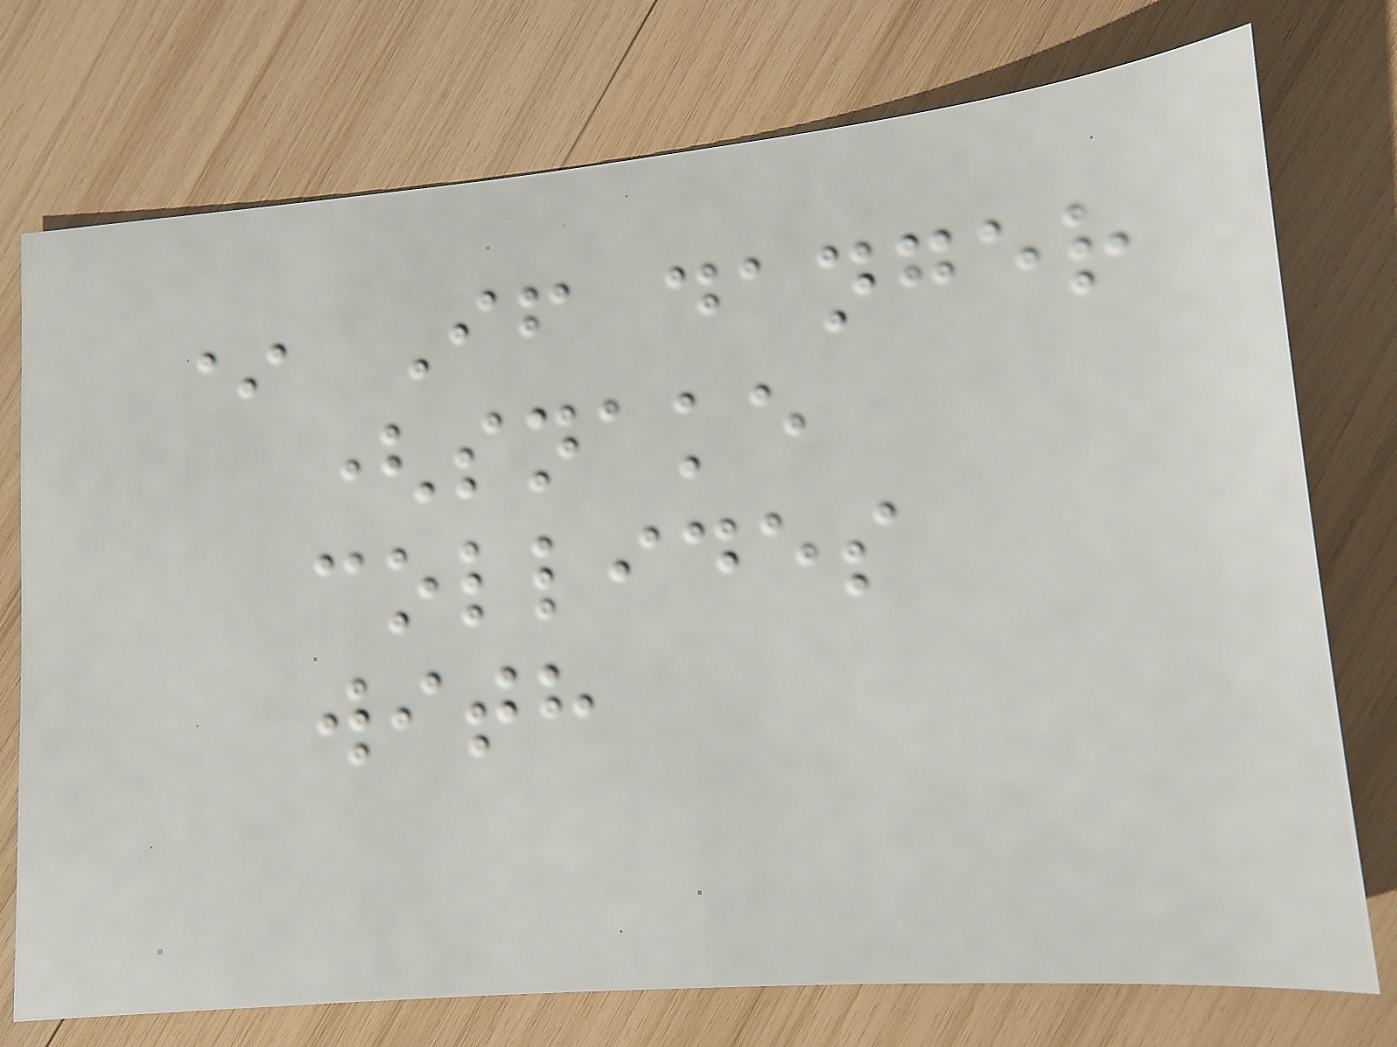* If danger
(snake
collides
with
